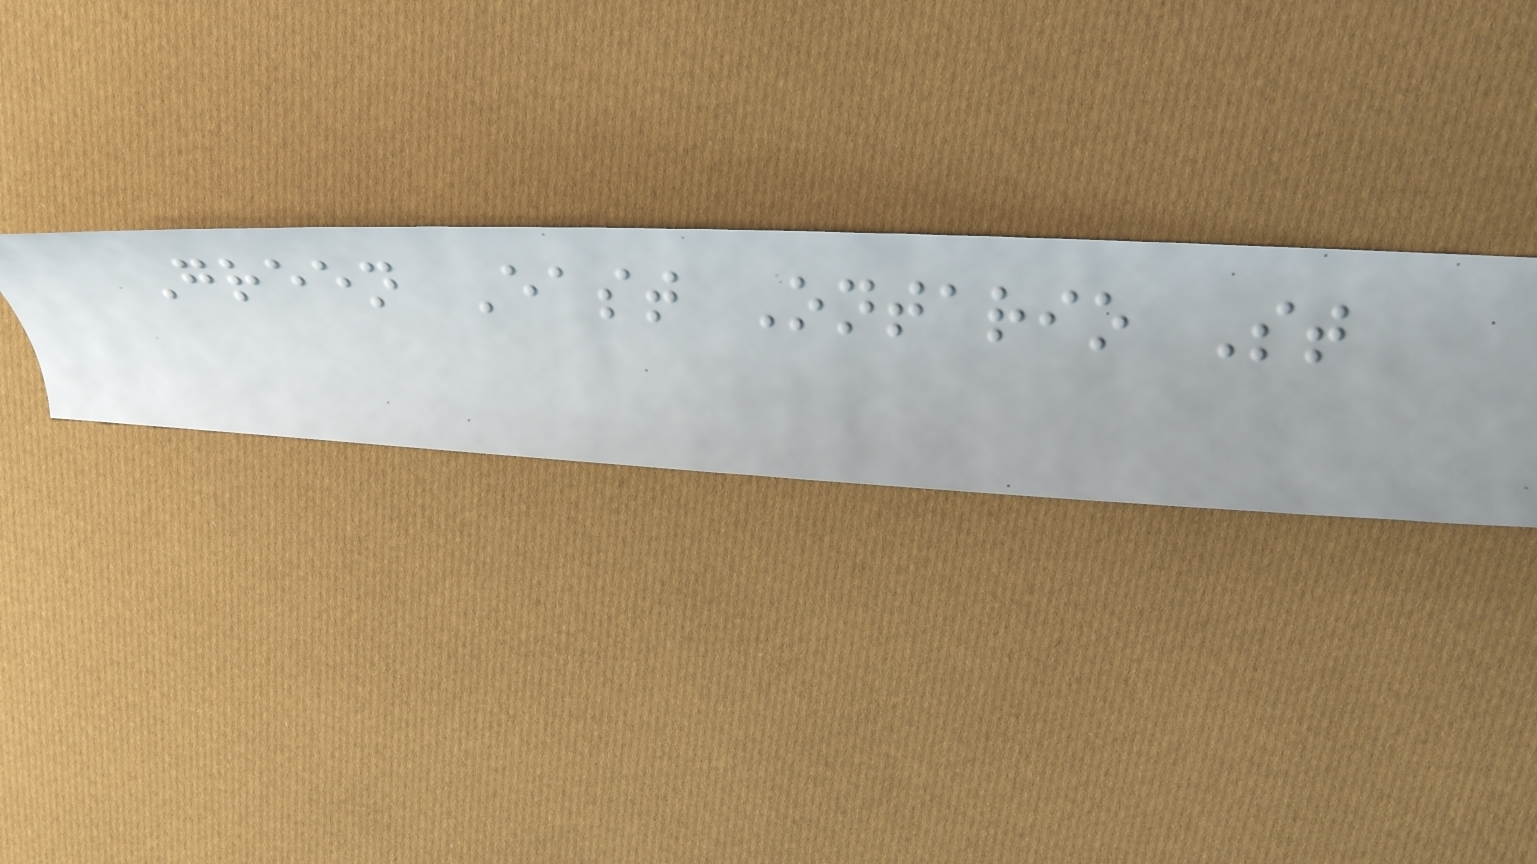Green East Ontario St
